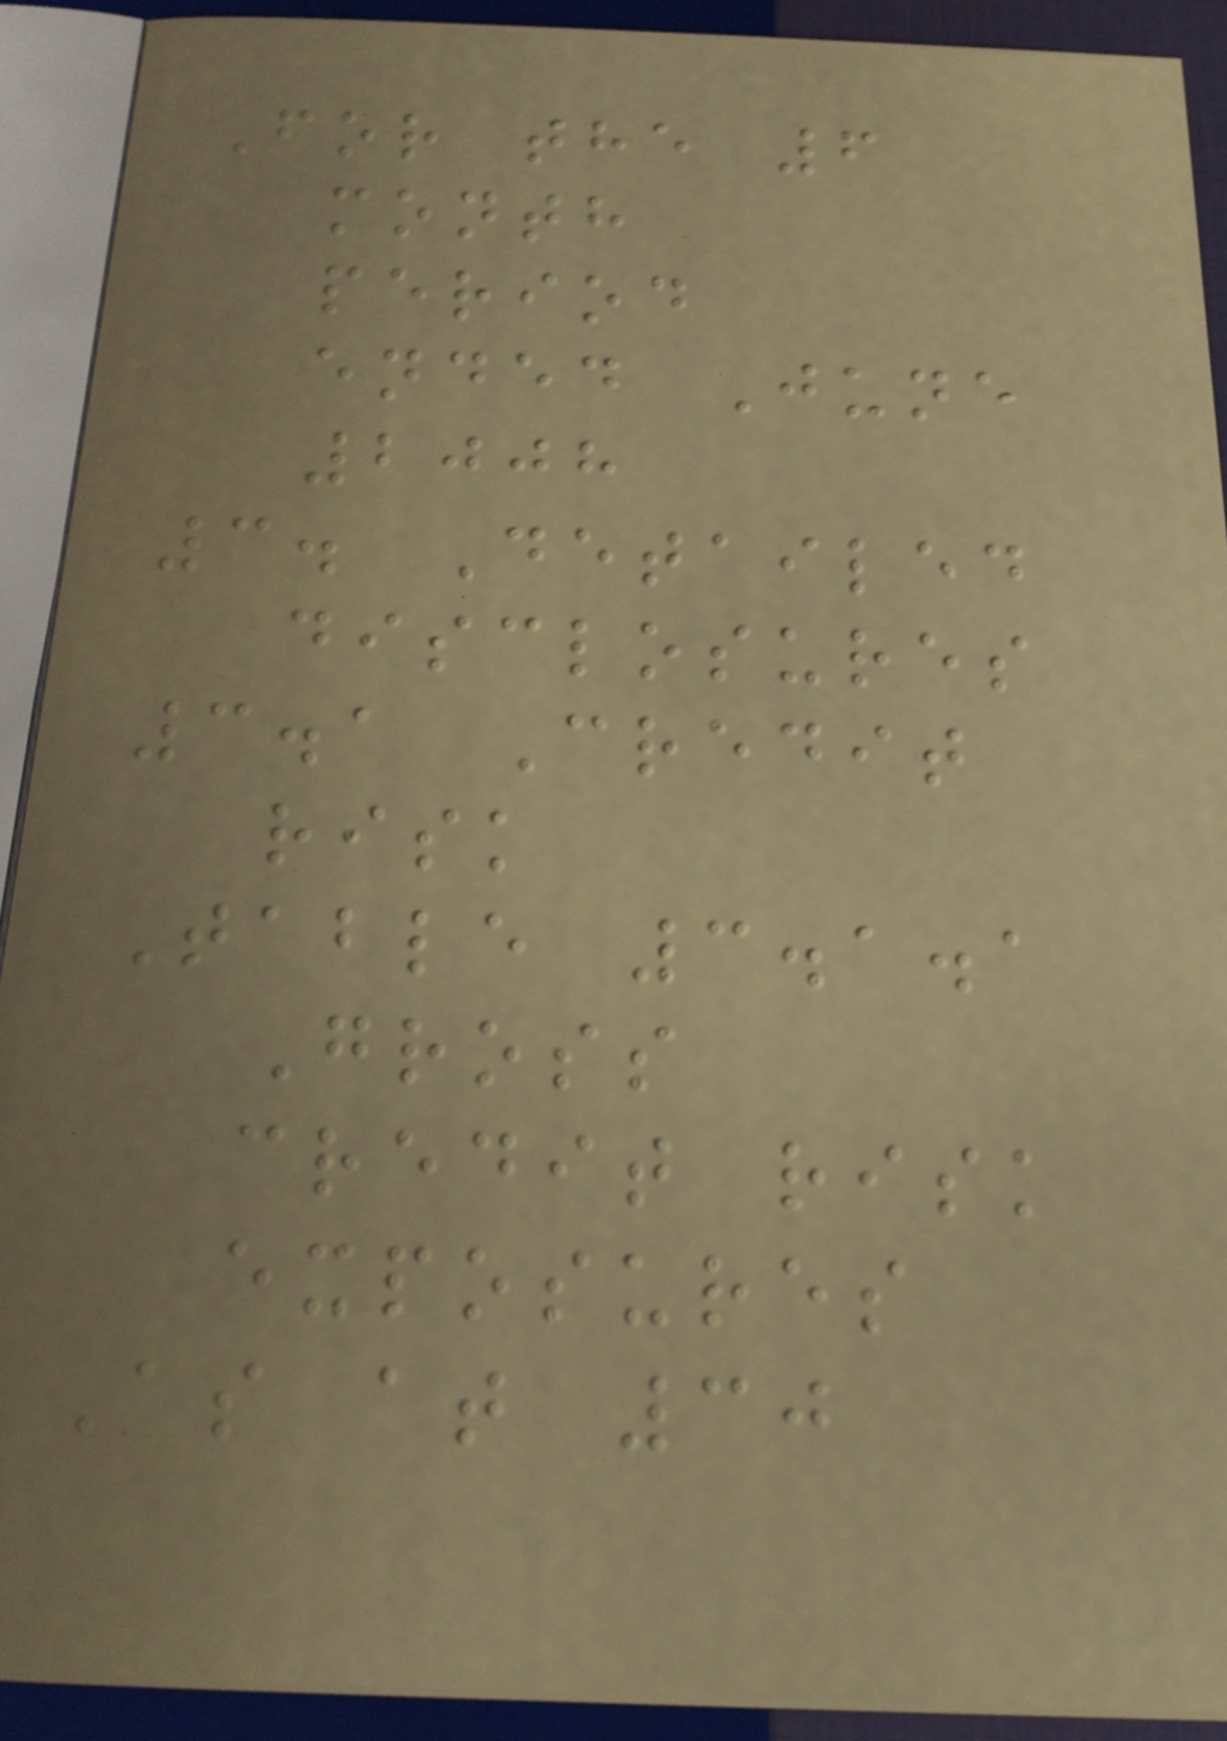For the 6
month
period
ended June
2008
3. Detailed
disclosures
3.1 Credit
risk
Table 3.1.1
Gross
credit risk
exposures
As at 30
